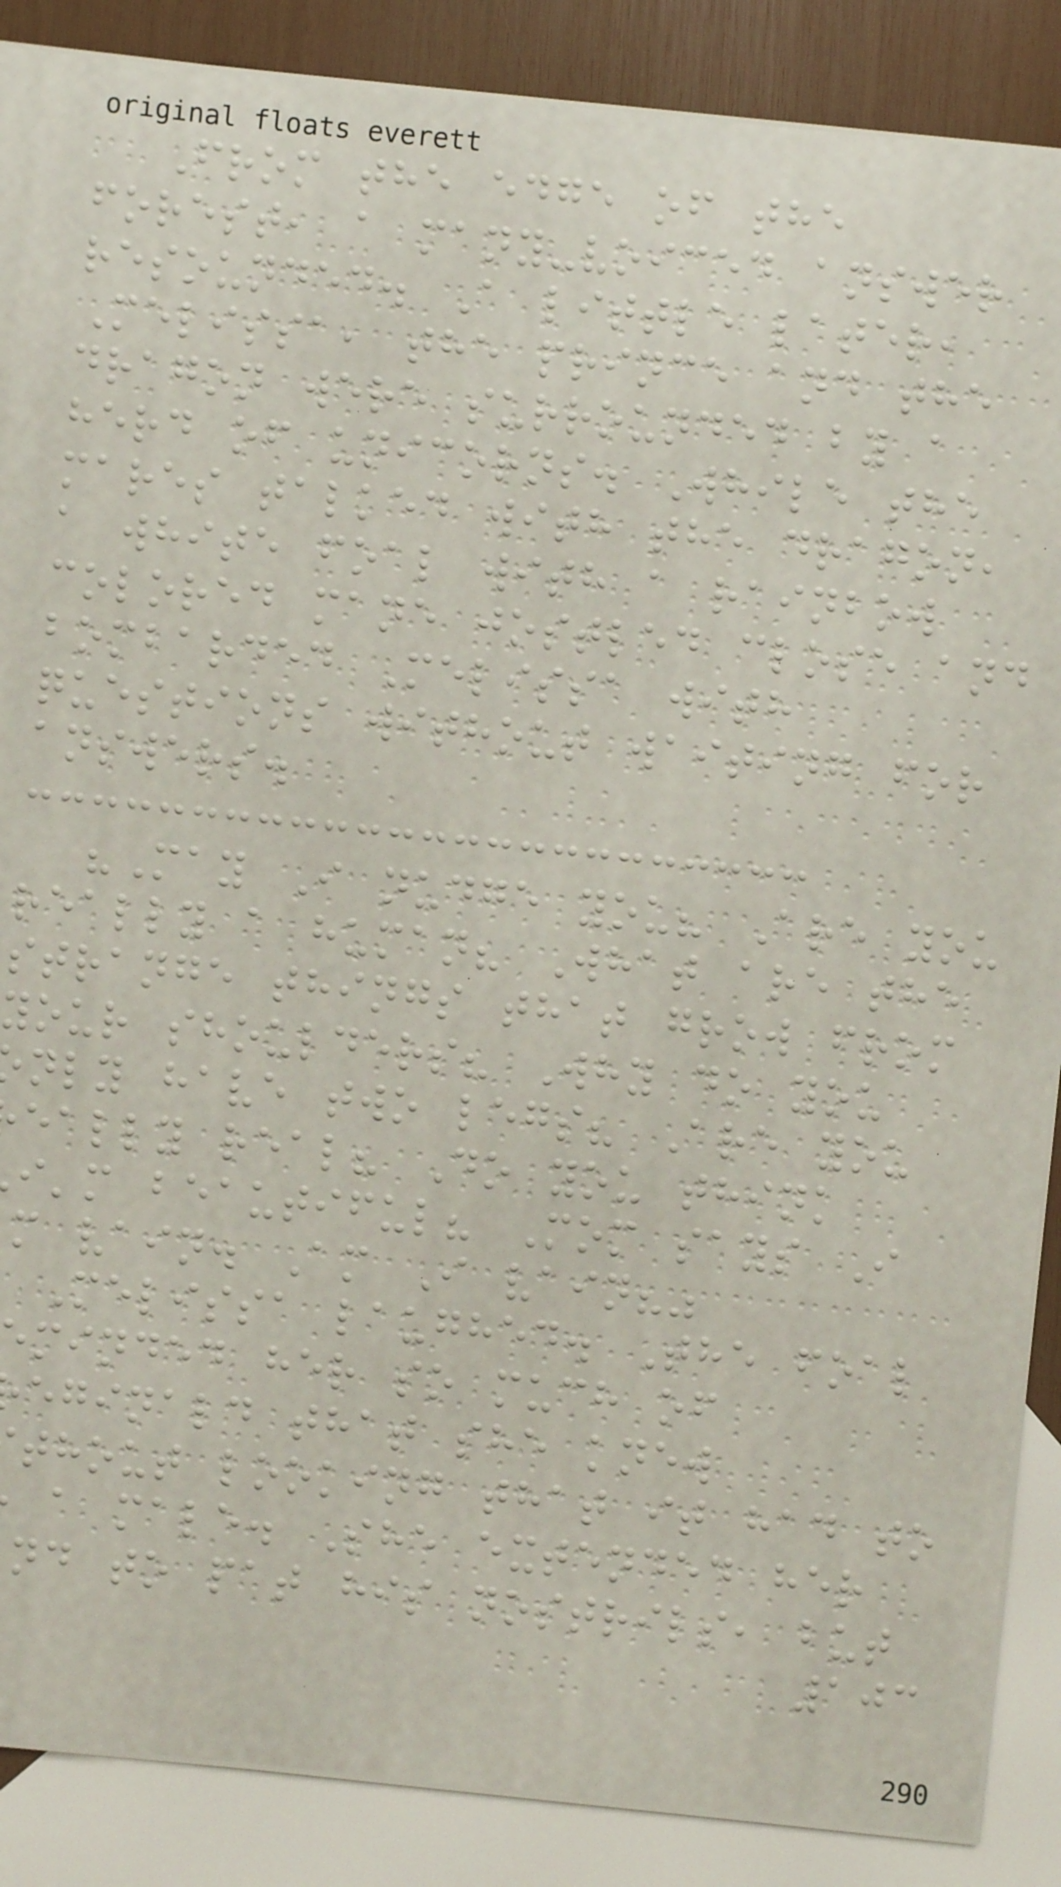From the edge of the
forest, a many-voiced answer
resounded. A little later,
Melissa, the prince and the
dragon were surrounded by a
herd of unicorns. While the
mares talked with the dragon,
a white foal with a rainbow
colored mane jostled close and
bombarded Melissa with
questions without waiting for
answers.
"May I nudge you? Are you
really a human? What are the
strange things that grow from
your shoulders? Why do you
nly have two legs? Are you
eally real? Do you think
i'm beautiful? Mom says I
m vain. Am I vain?"
Melissa laughed. The foal
minded her so much of
eginald that she knew
thout looking that it had to
a male. She extended her
nd to pat his nostrils, but
103
